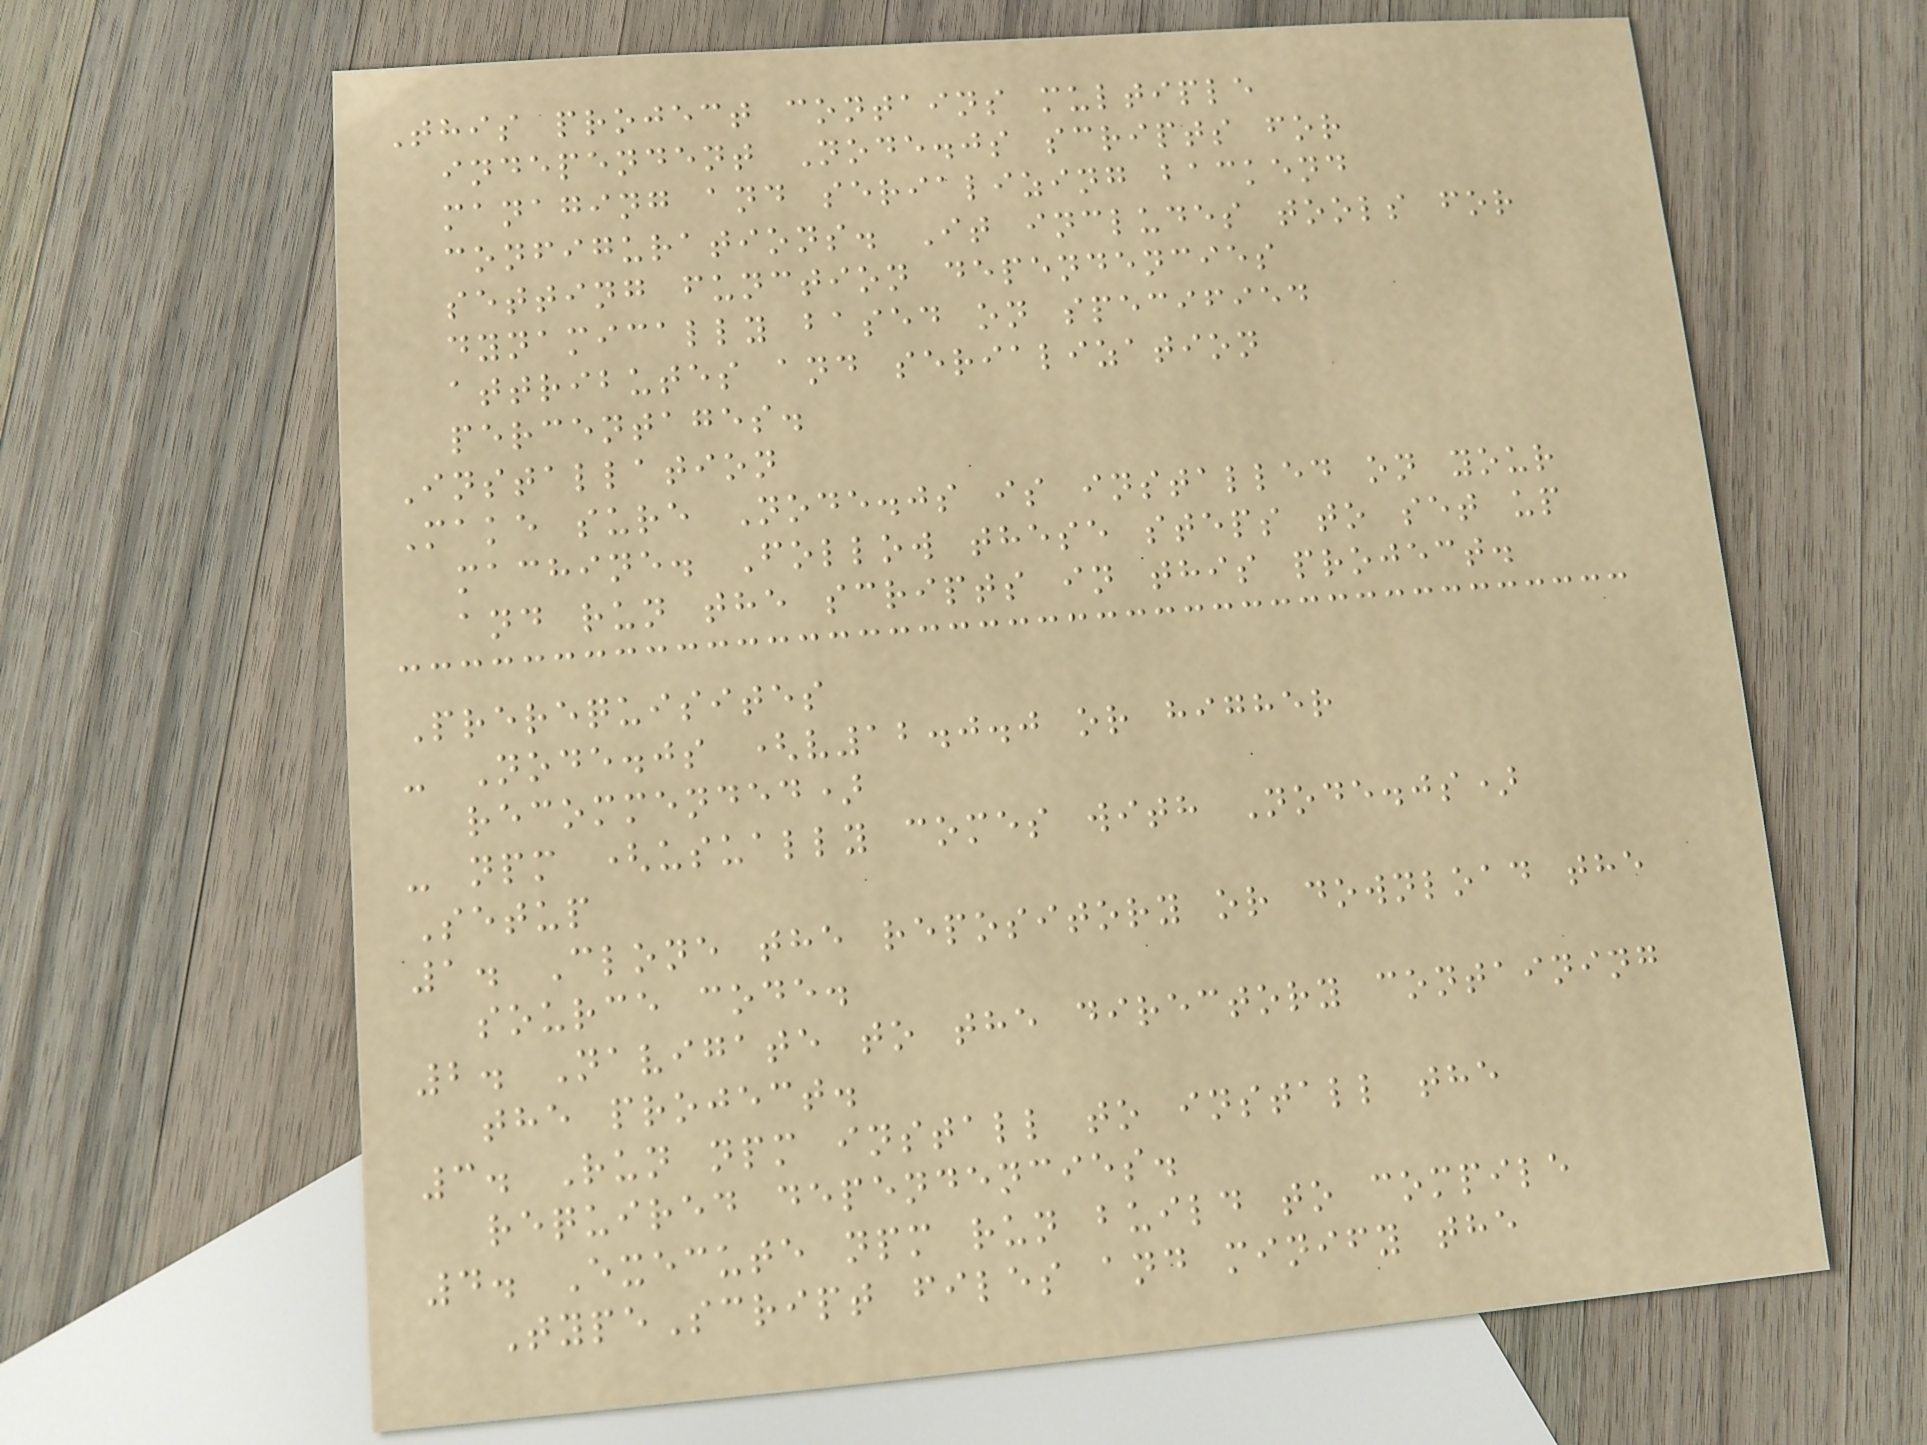This project contains multiple
independent Node.js scripts for
managing and serializing backend
configurations. It includes tools for
setting function dependencies
dynamically based on specified
attributes and serialization
percentages.
Installation
Make sure Node.js is installed on your
machine. Follow these steps to set up
and run the scripts in this project.
Prerequisites
- Node.js (v12.0.0 or higher
recommended)
- npm (usually comes with Node.js)
Setup
1. Clone the repository or download the
source code.
2. Navigate to the directory containing
the project.
3. Run npm install to install the
required dependencies.
4. Execute npm run build to compile
TypeScript files and minify the
